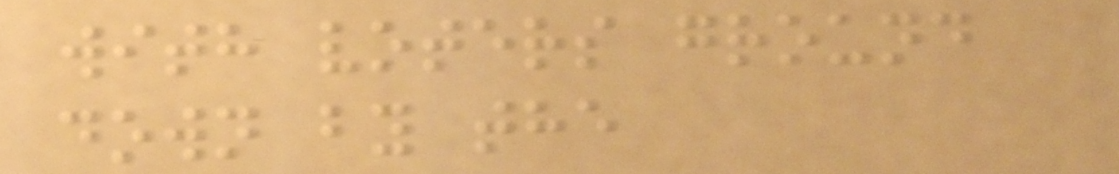with voters ground
down by the
